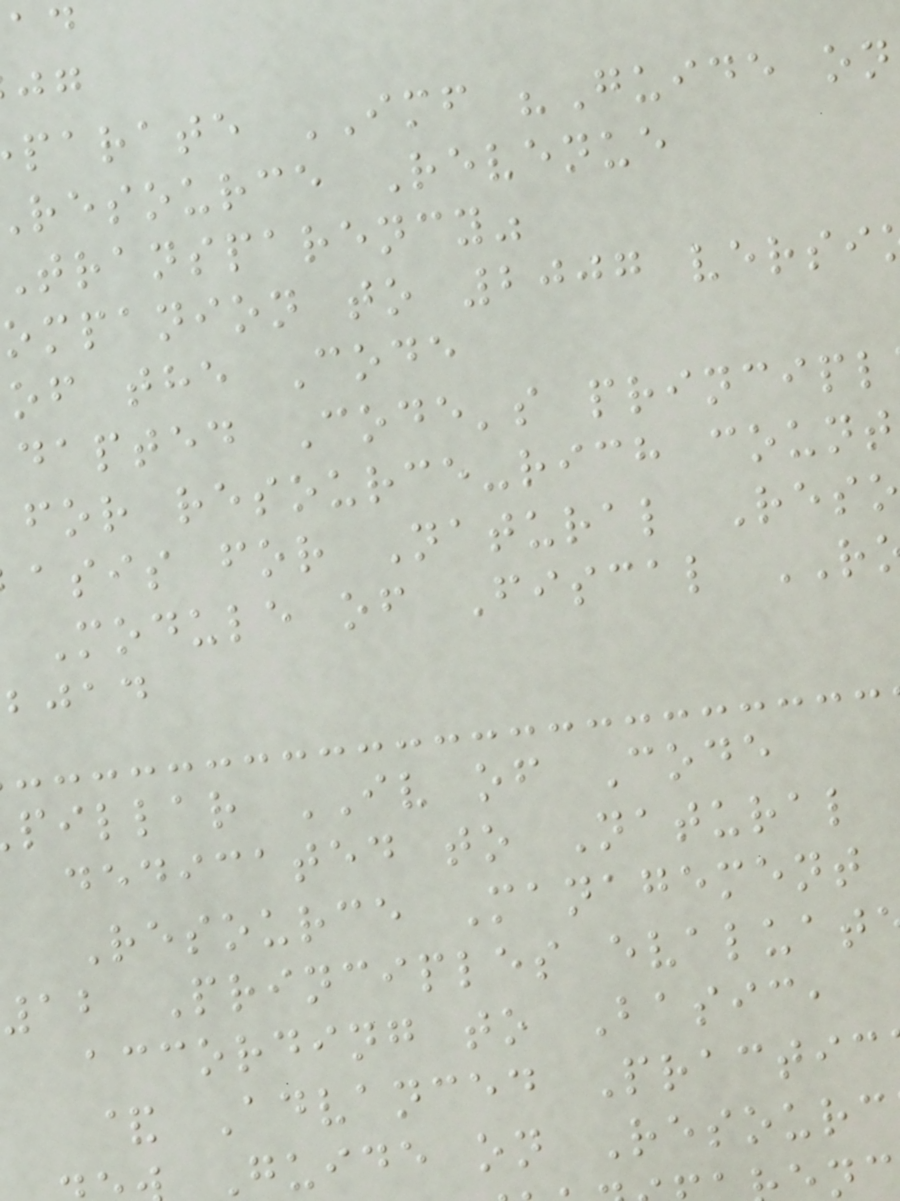parate IMF "Guide on
resource Revenue
transparency"
ompanion to 2007 versi
of the Code
dapted Code's principl
for resource-rich count
asis for Natural Reso
Module of Fiscal
bjad
pillar IV of Code
dedicated to Natural
Resource Management
12 Principles evaluat
according to Basic,
& Advanced Practic
Guide on Resourc
